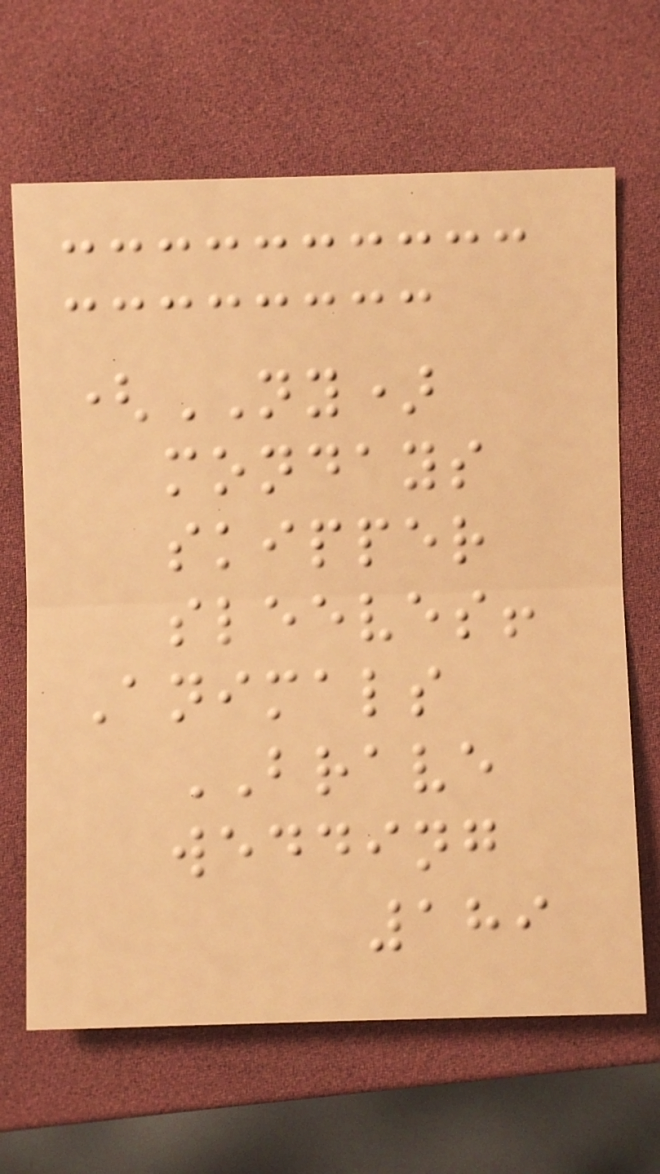(NY)
mondays
skipper
sleeves!
Animals
BRAVE
wedding
189
